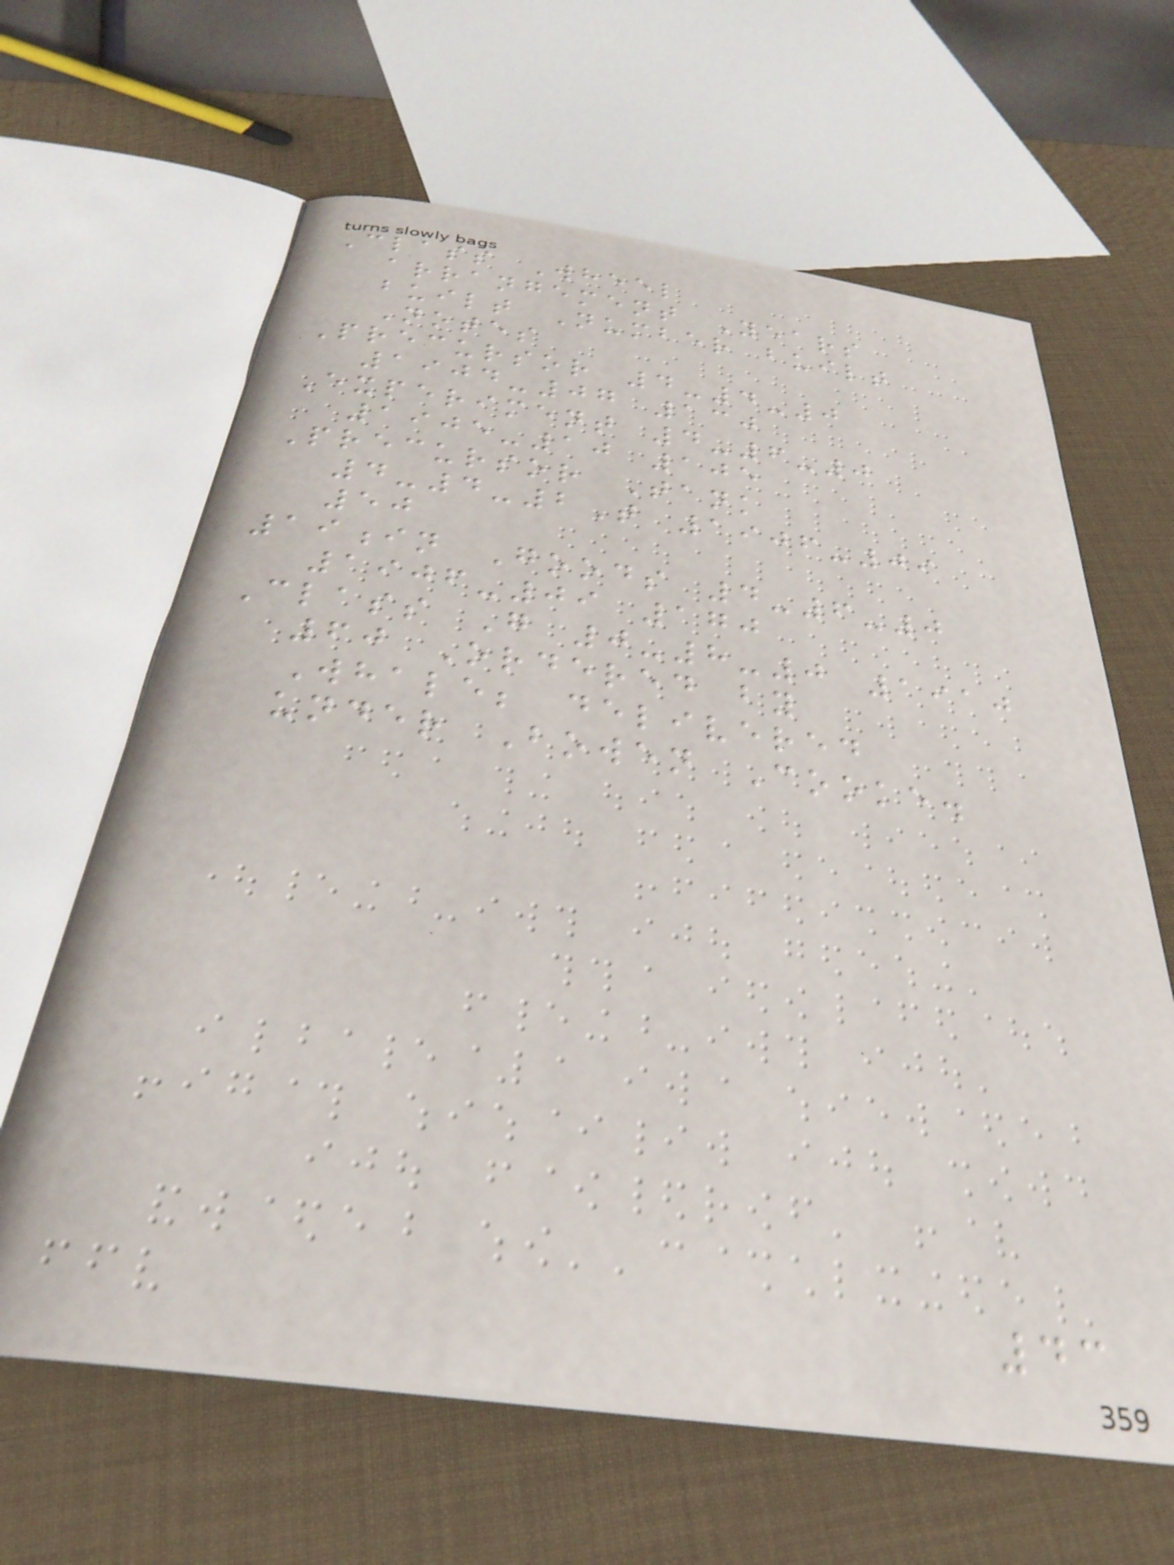Class Wheel
arrangement Years
built Number built
Notes
Precursor 4-4-0
1904-07 130
Experiment 4-6-0
1905-10 105
Precursor Tank
4-4-2T 1906-09
50
19in Goods 4-6-0
1906-09 170
Class G 0-8-0 1910
60 Ordered by
Whale; delivered
under Bowen Cooke.
43
